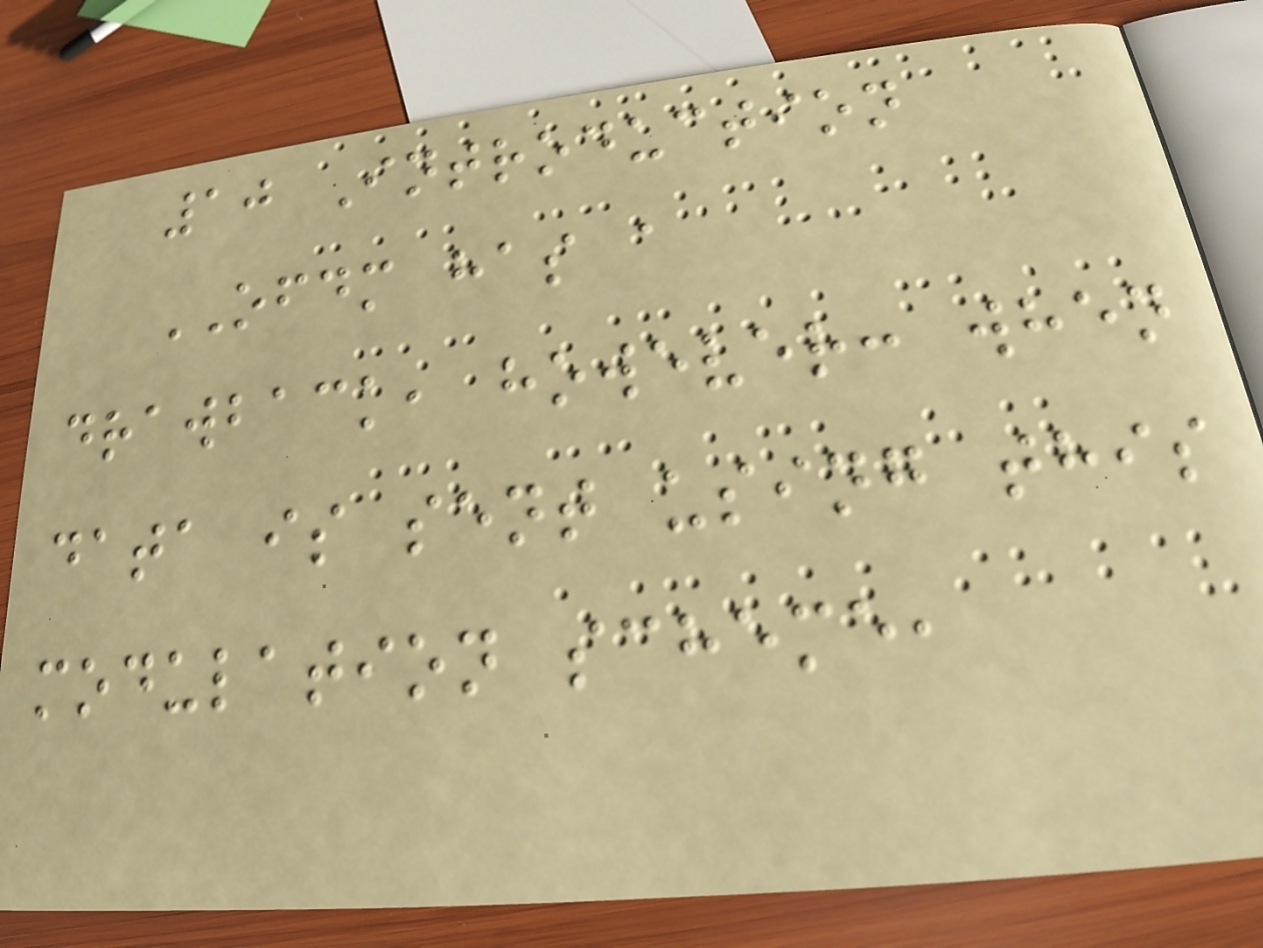10 Introduction
OFDM has a
drawback, however: when
data is sent using this
modulation scheme,
